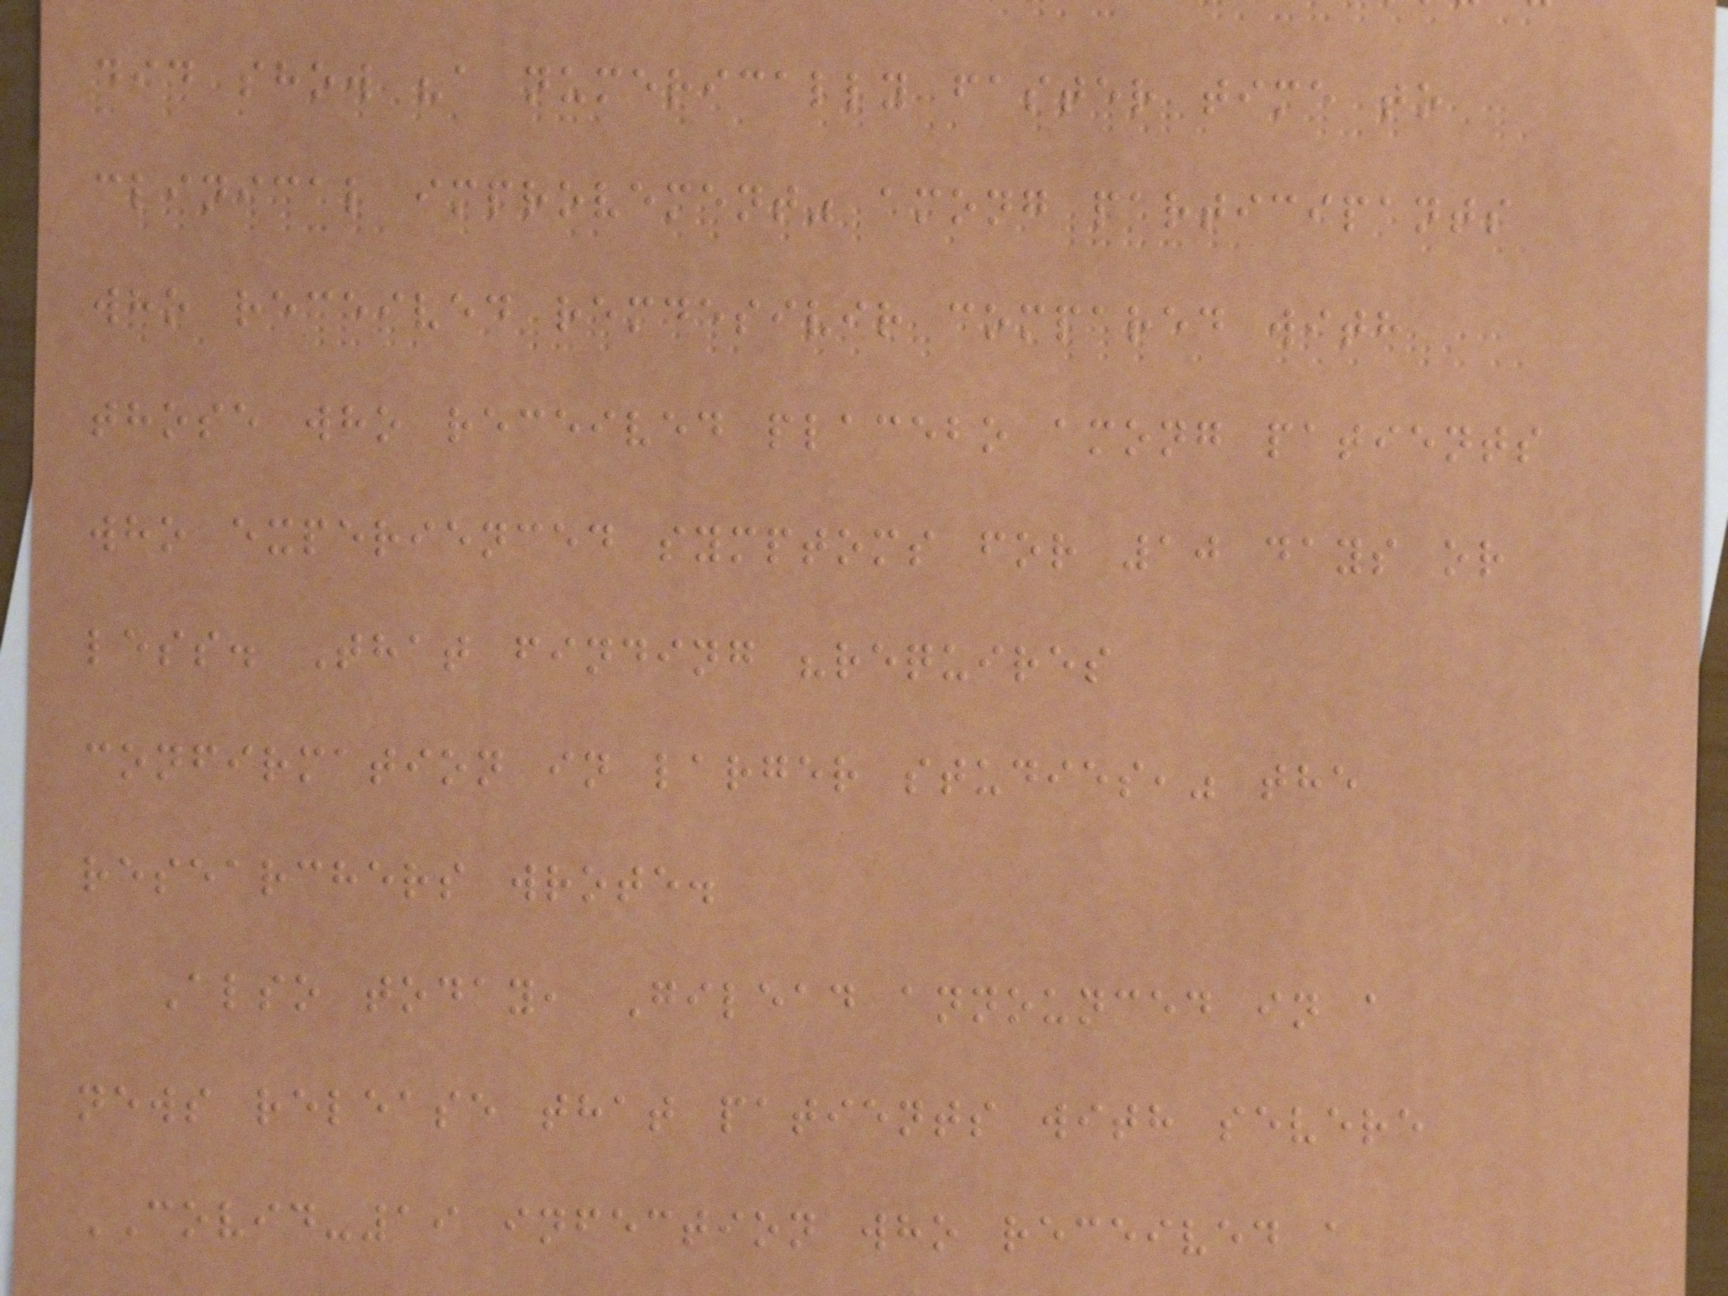did show "a numerically faster time to
clinical improvement" among participants
who received remdesivir compared with
those who received placebo among patients
who experienced symptoms for 10 days or
less. That finding "requires
confirmation in larger studies," the
researchers wrote.
Also today, Gilead announced in a
news release that patients with severe
COVID-19 infection who received a
